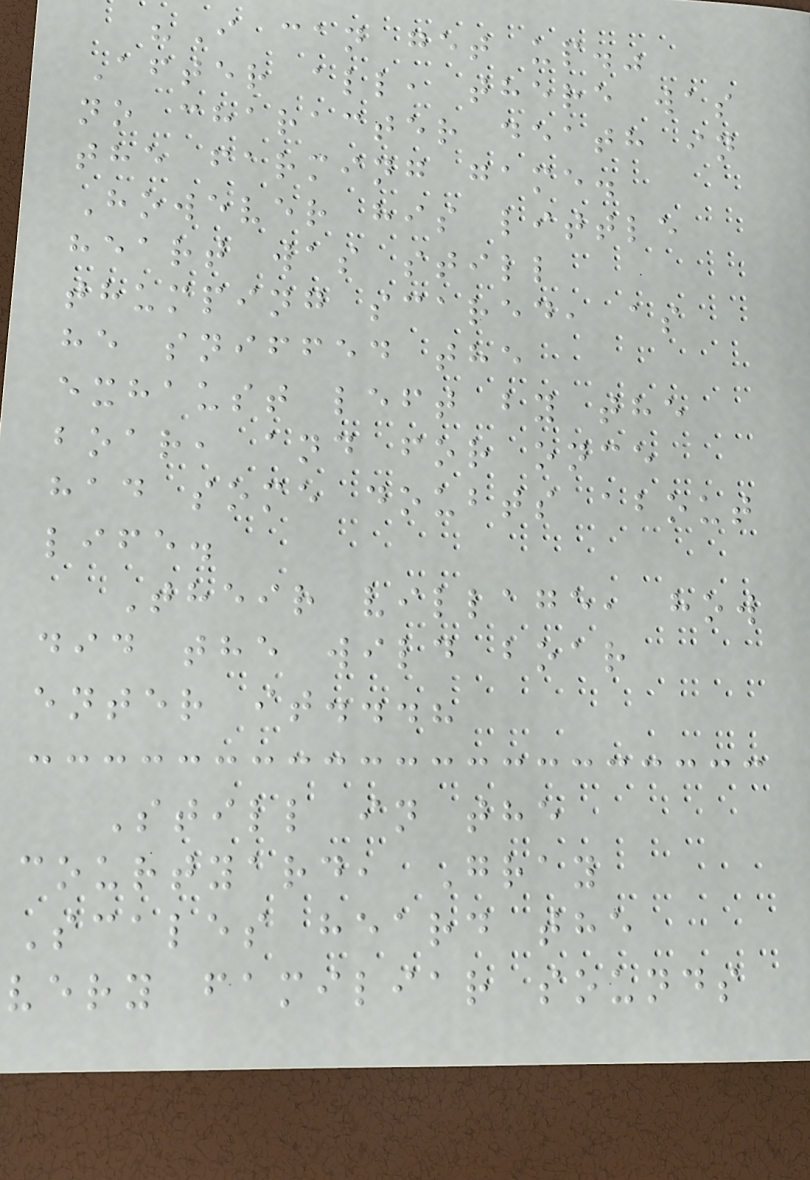"I can get up."
After all, there was
no character death in
the farming game.
However his little
heart was still
thumping scared, as
he sniffed the
exhaust left by the
boar, and for once
had some doubts about
life.
Their village, how
did the wild boar
enter it...?
Still in the
courtyard, Gray
Scales heard the
very familiar sounds
